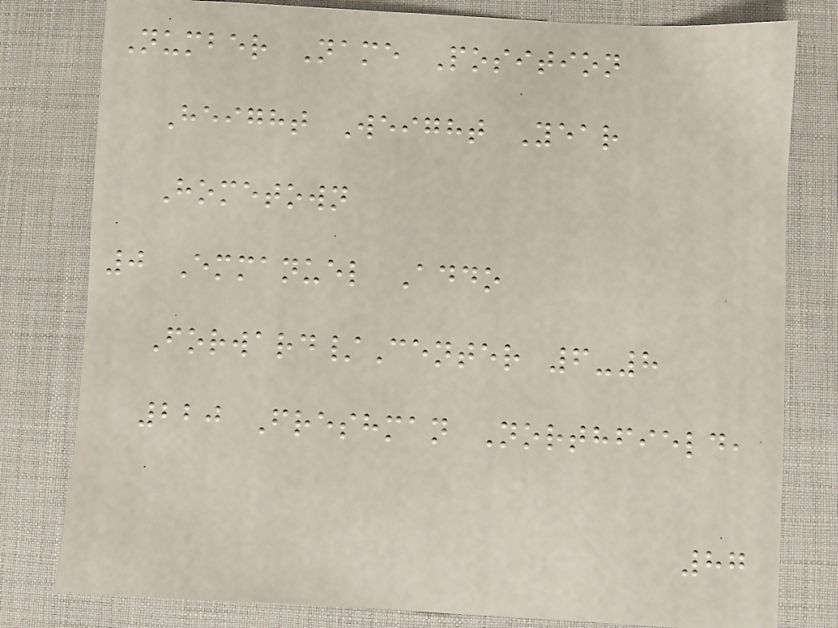Number Name Position
Height Weight Year
Hometown
0 Emmanuel Addo
Forward/Center 6-8
220 Freshman Northfield,
87
